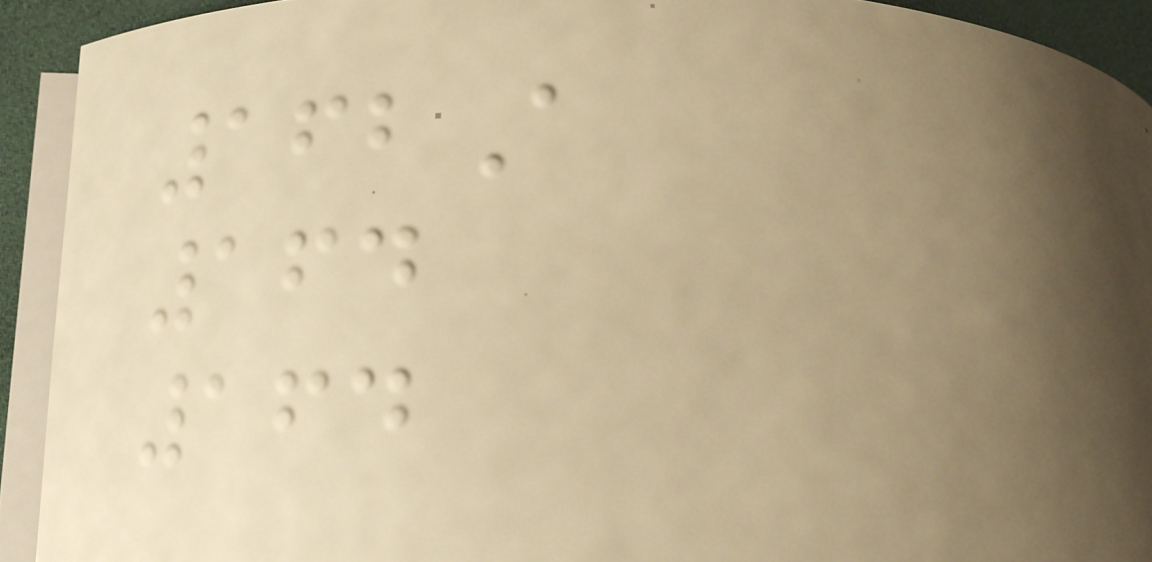162A
164
164
